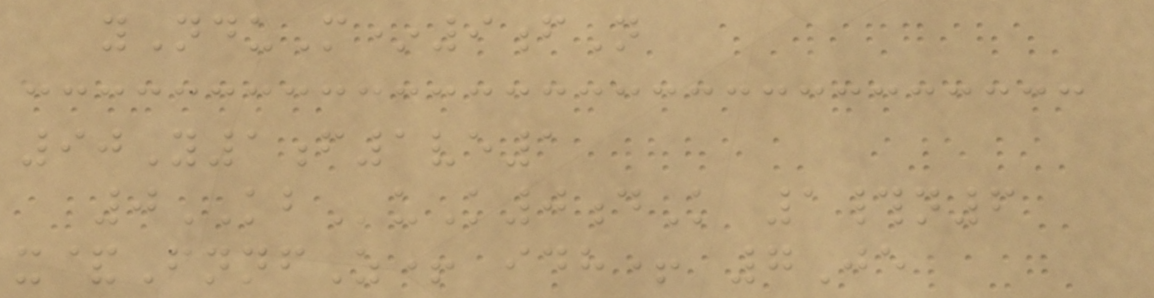yNduM*9fN
90Y1f1ve1
0KBuK0dK 1#n6
x&FnnfZ+ idh+ 7Je
